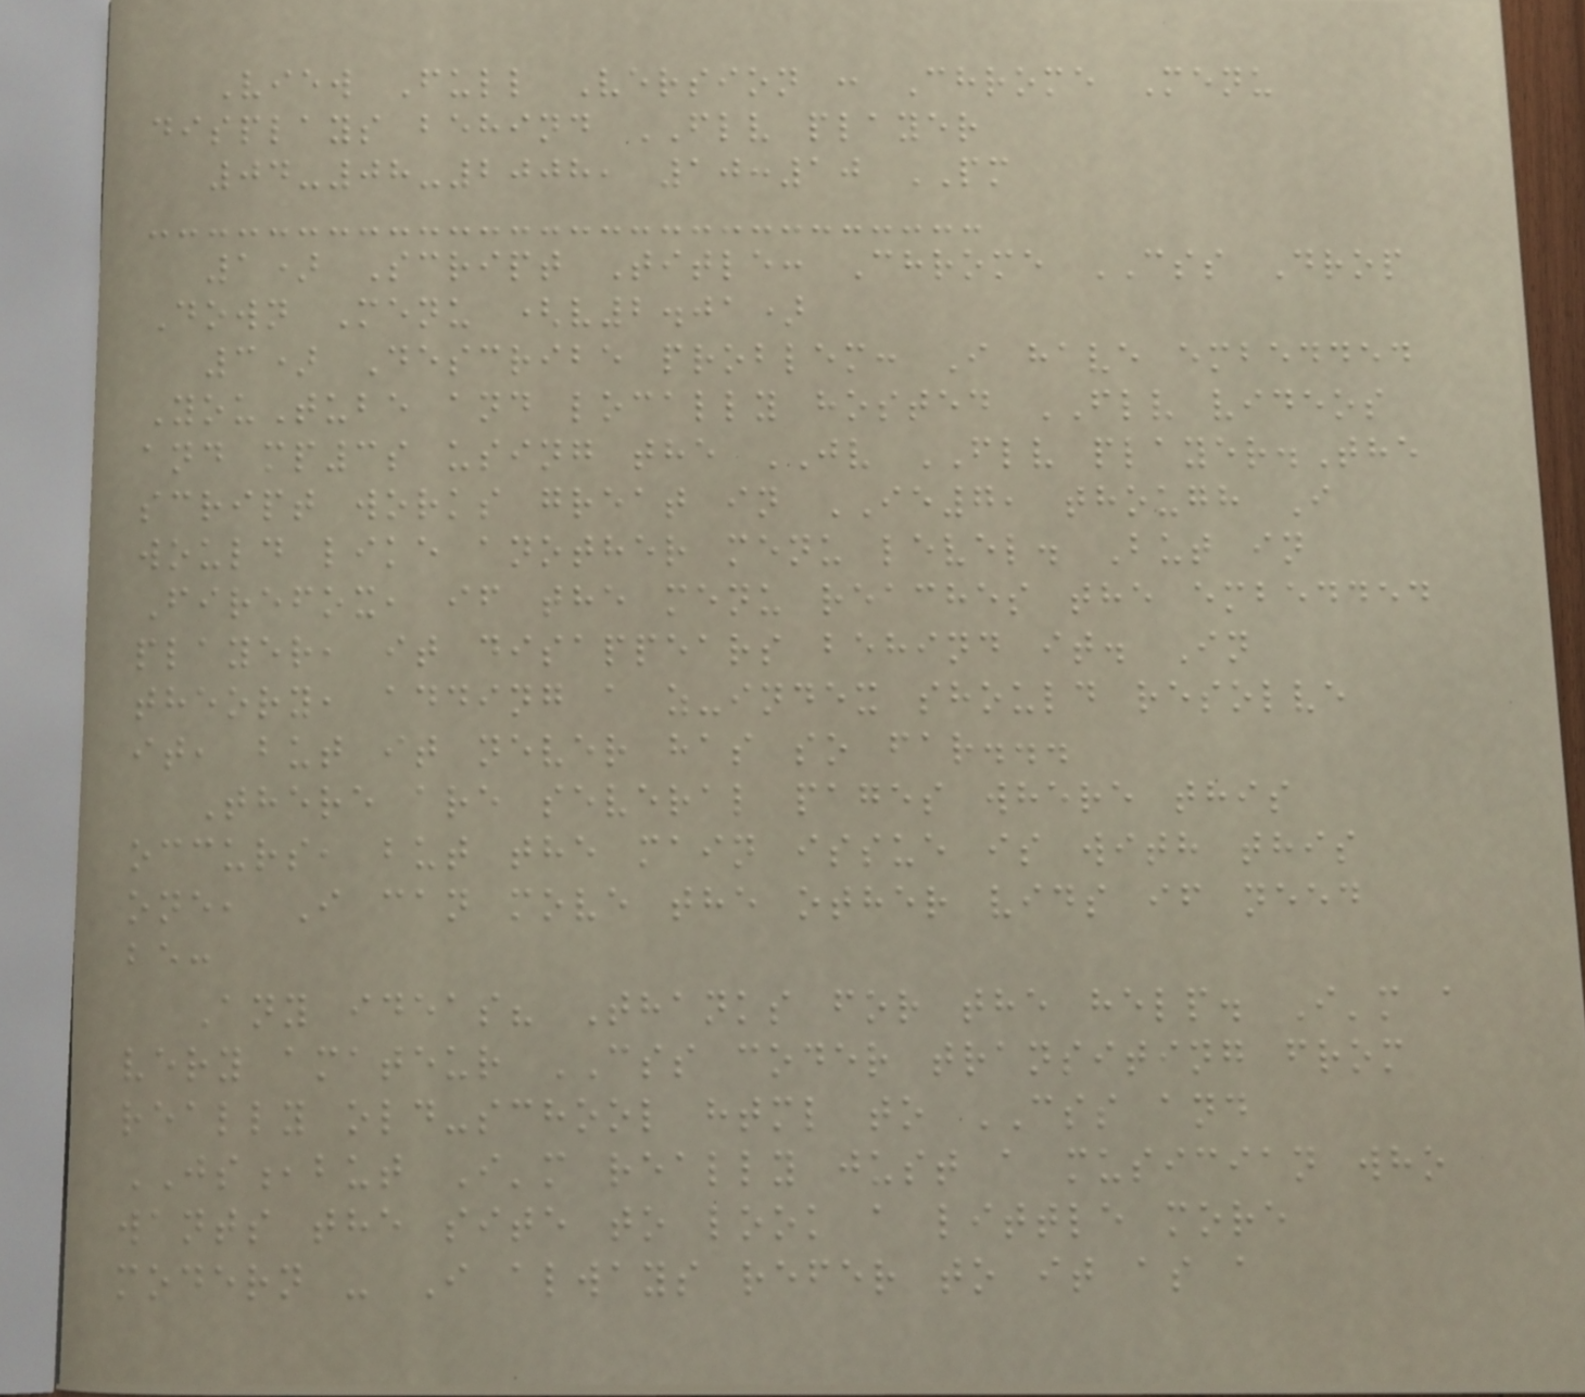View Full Version : Chrome Menu
displays behind FLV player
04-08-2008, 10:10 PM
1) Script Title: Chrome CSS Drop
Down Menu (v2.01)
3) Describe problem: I have embedded
YouTube and locally hosted FLV videos
and mp3s using the JV FLV player.The
script works great in IE7, though I
would like another menu level. But in
Firefox, if the menu reaches the embedded
player, it disappears behind it. In
theory, adding a z-index should resolve
it, but it never has so far...
There are several pages where this
occurs, but the main issue is with this
one, I can move the other vids if need
be:
Any ideas? Thanks for the help. I'm a
very amateur CSS coder transiting from
really old-school html to CSS and
JS,but I'm really just a musician who
wants the site to look a little more
modern - I always refer to it as a
